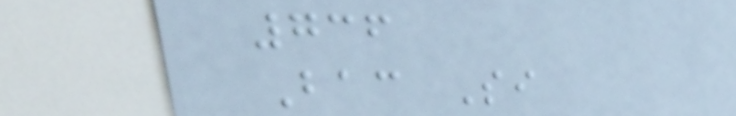736
Bac Si
